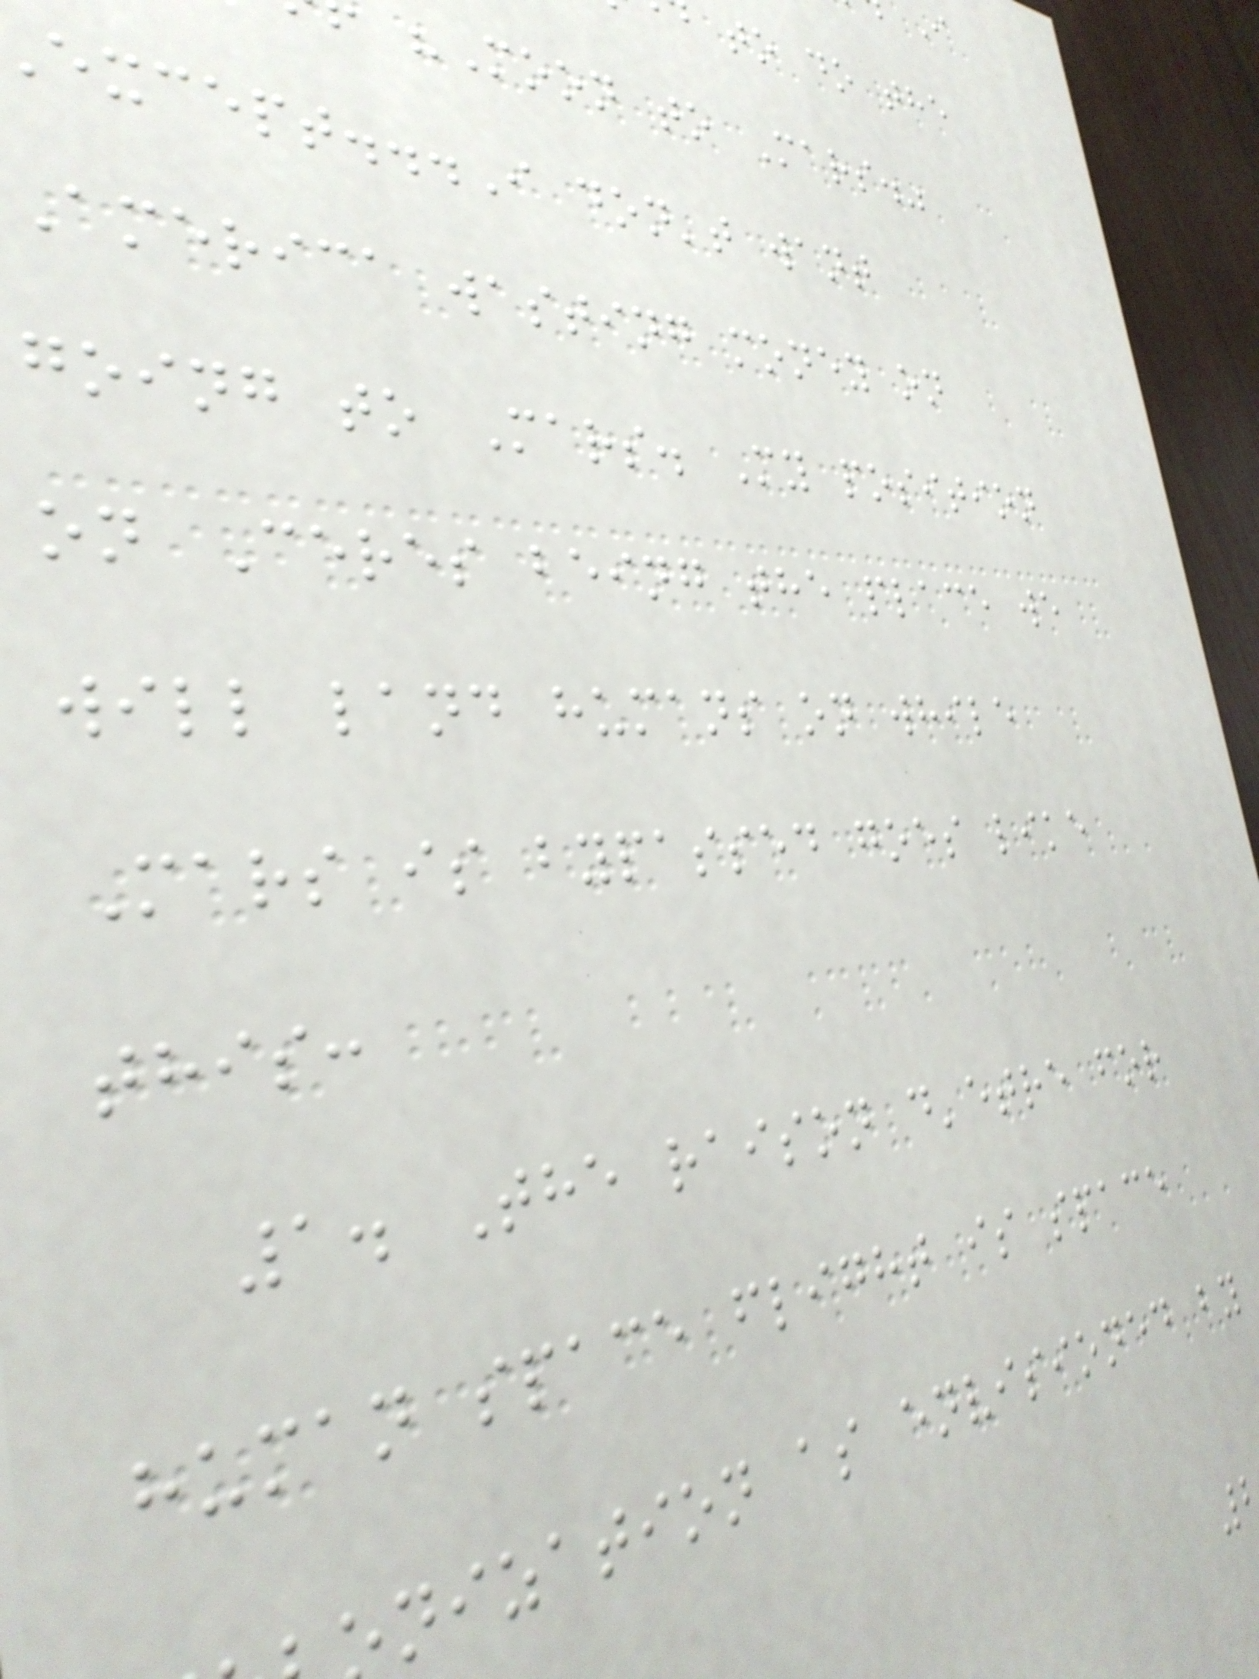to do the
"Moon to Mars."
xcept...I don't want
America wasting money on
going to Mars. My position
on Ceres being the place we
will land humans on while
Mars is bypassed goes like
this:
1. The raison d'etre for
human space flight is space
nization as envisioned by
